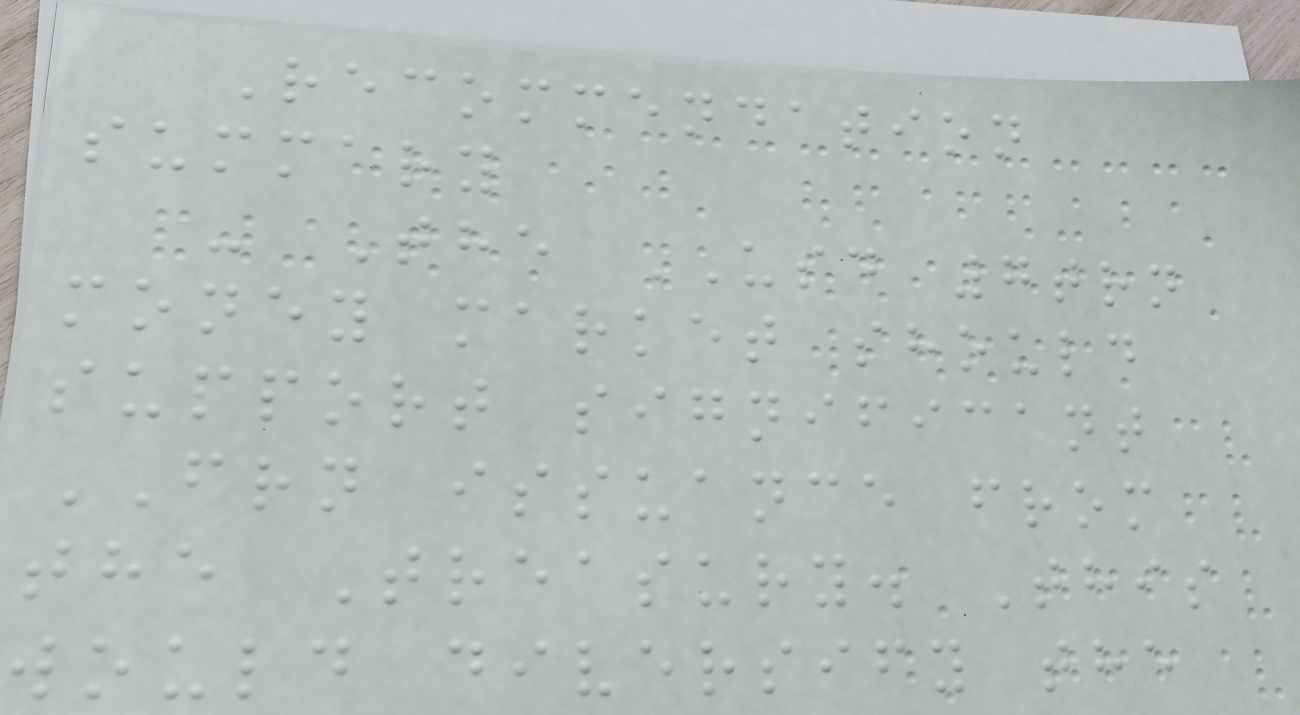Recommendation
summary
- The USD 7trn
money market should
support significant
FRN issuance from
the Treasury. This
would diversify the
